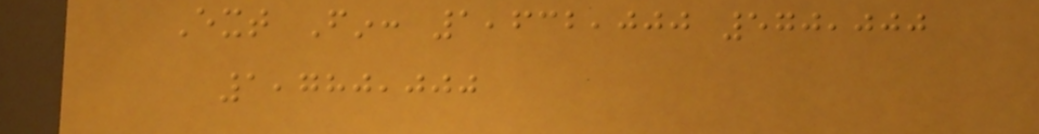Ext Fin: 1,632,000 570,000
1,780,000
